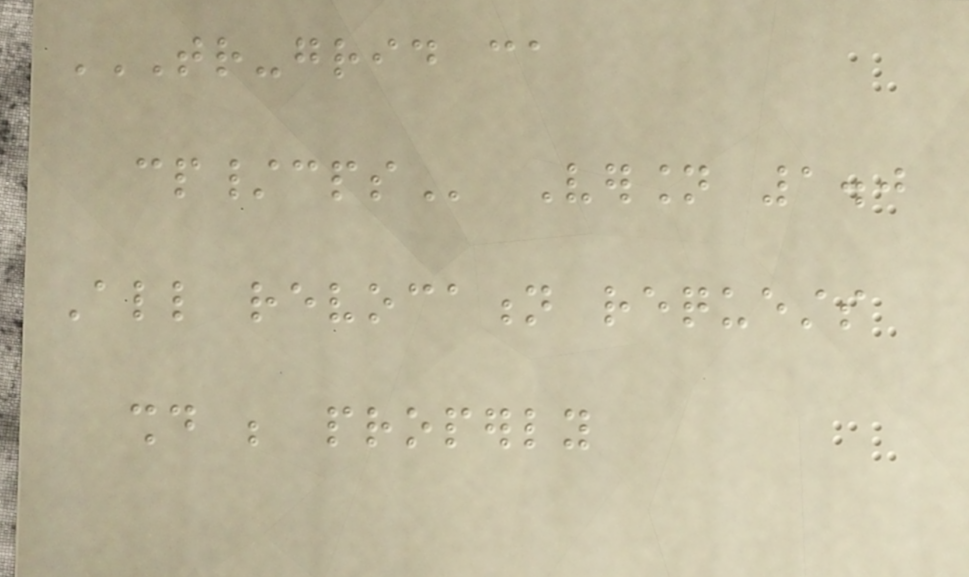TR-GRID CA
CP/CPS Version 1.0
All revocation requests
should be properly
